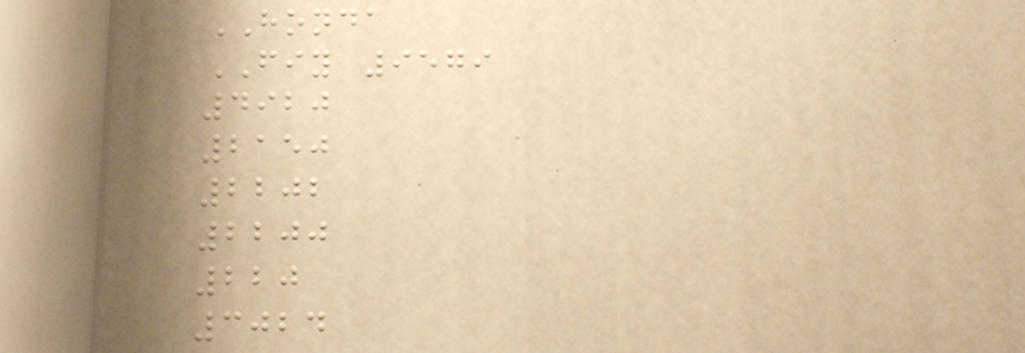HONDA
FIY 9579
4920
2150
2202
2200
220
3024
